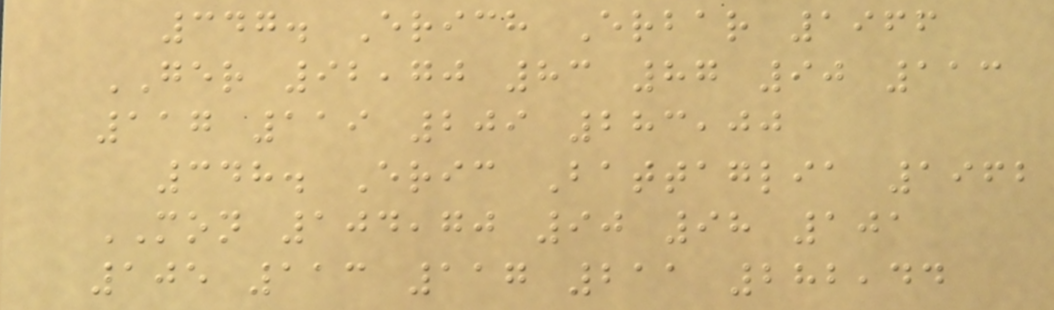347. Erich Erbar 1966
GER 92,70 83 87 90 113
117 119 209 283,00
348. Eric Battaglia 1962
MON 104,70 90 98 101
105 113 117 211 282,44
